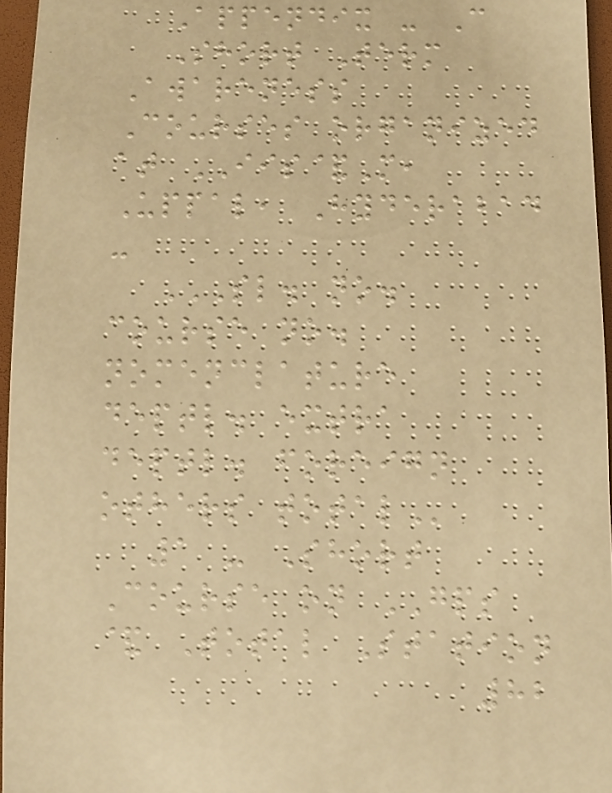Appendix - C
Short Term
Awareness
Courses organized
at IIS&M,
Uppal, Hyderabad
-
SL. NO.
COURSE NO.
NOMENCLATURE
DEPTL. EXTRA
DEPTL. FOREIGN
OTHERS TOTAL
1 - Short
Course on GPS
& Total Station
82
